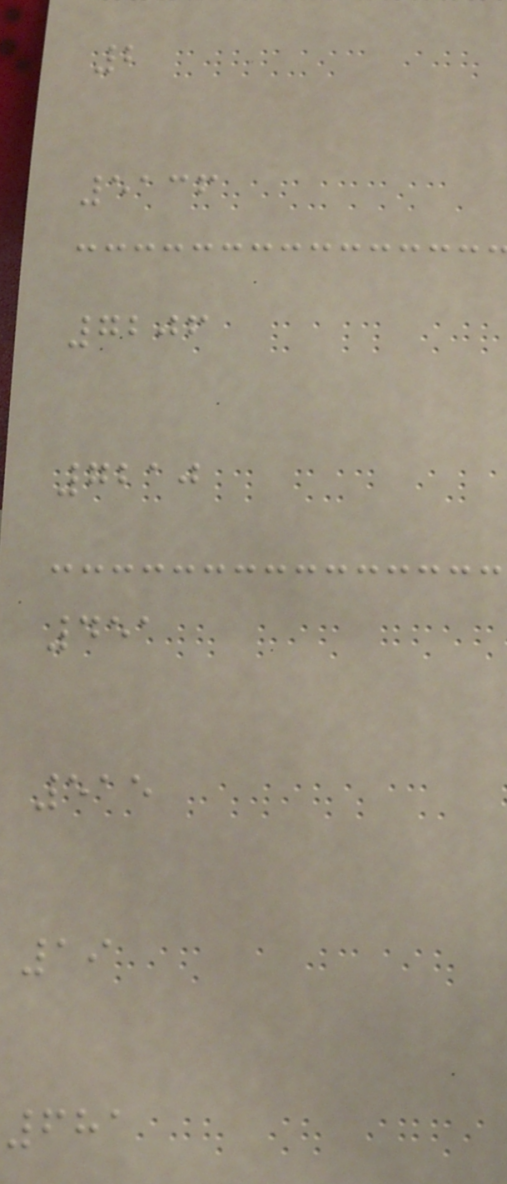2
5136
7206
7210
451
515
19
681
